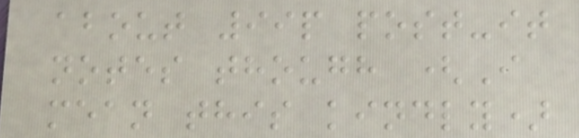about 99p post-it
notes though (I
mean this kindly)
